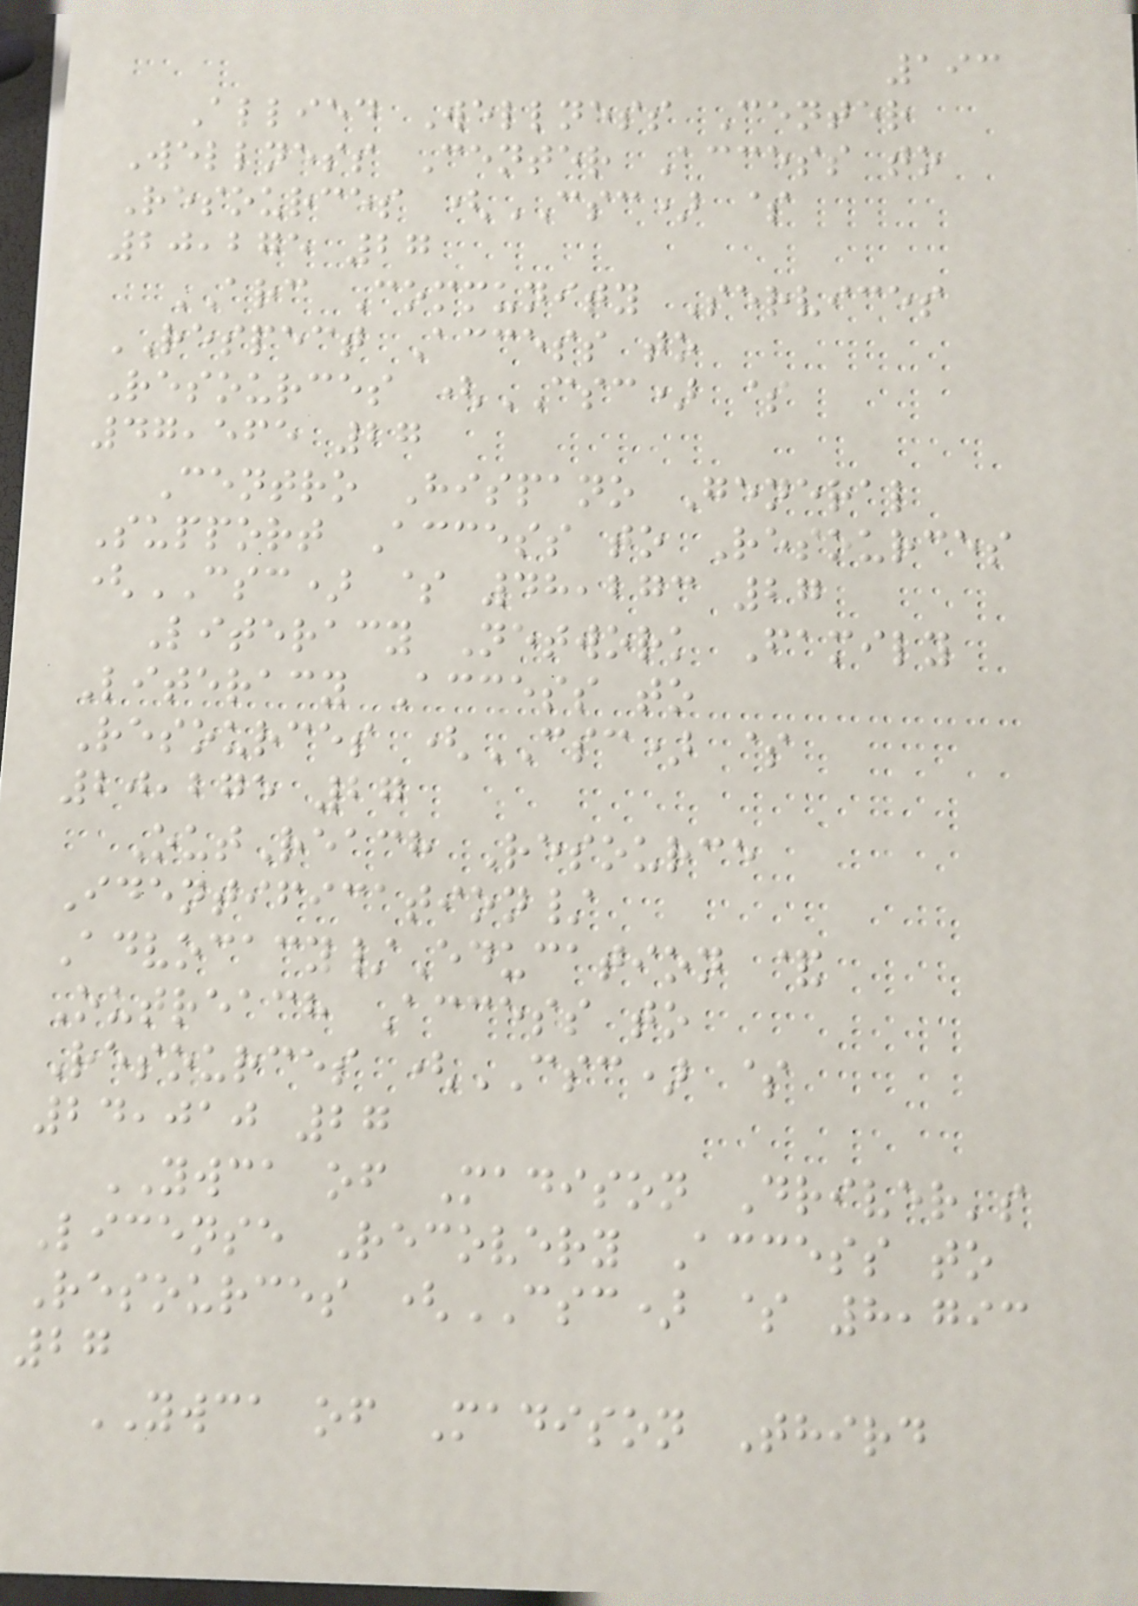193
Allied Wellness Center
Wellness Center Access to
Resources (CSC) $
20,275 27
ARC Community Services
RESPECT Access to
Resources (CSC) $
47,565 27
Centro Hispano General
Support Access to Resources
(CSC) $ 48,273 27
Literacy Network Family
Literacy Access to
Resources (CSC) $
20,275 27
OutReach Resource
Identification/
Advocacy/Education &
Outreach Access to
Resources (CSC) $
24,010 27
YWCA of Madison Driver's
License Recovery Access to
Resources (CSC) $ 8,793
27
YWCA of Madison Third
